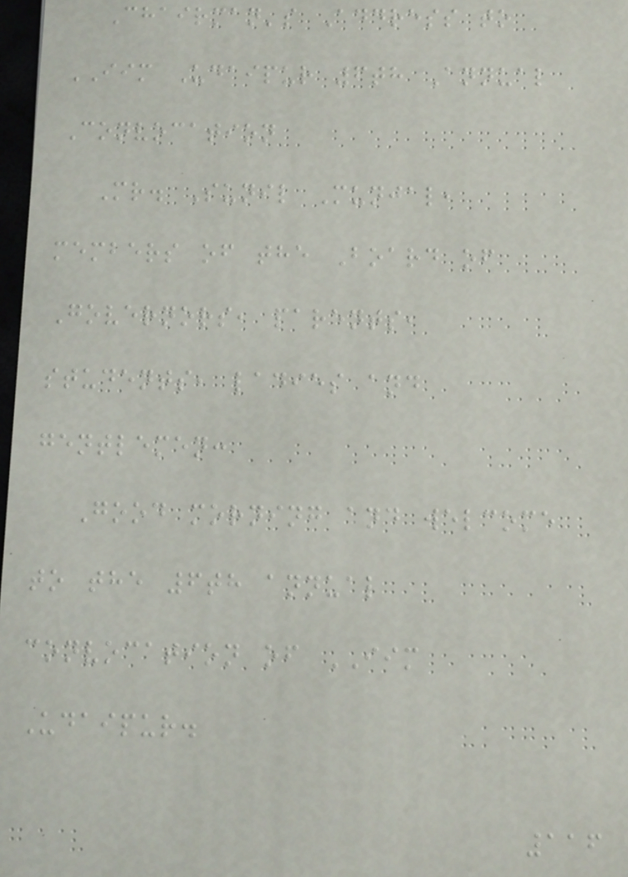Chairman's Address to
IIM Udaipur 6th Annual
Convocation
Mr. Sunil Munjal,
members of the Board of
Governors, parents,
students, ladies and
gentlemen:
Good morning and welcome
to the 6th annual
convocation of IIM
Udaipur.
116
